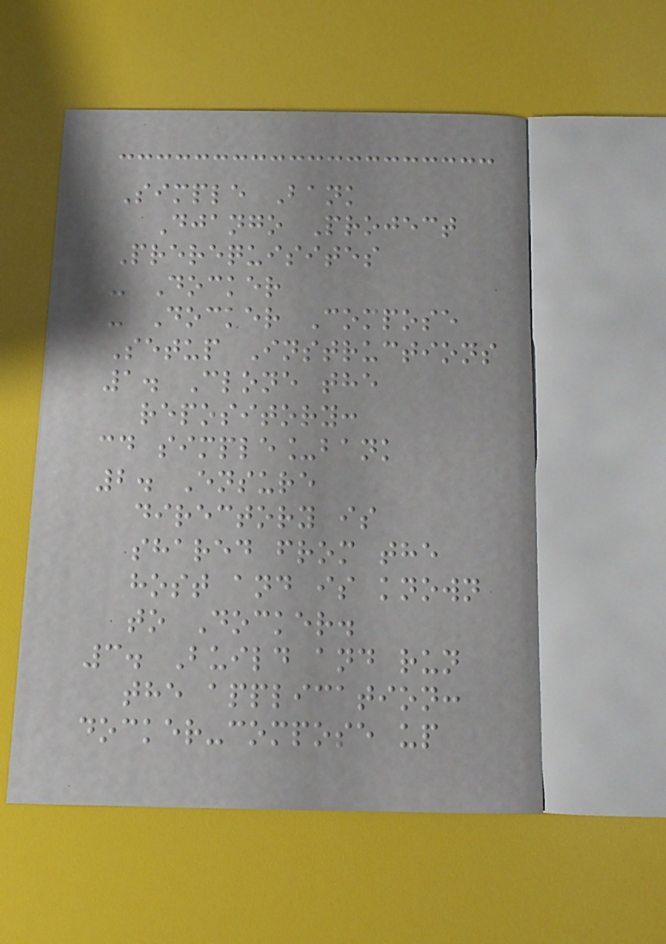Simple Bank
Django Project
Prerequisites
- Docker
- Docker Compose
Setup Instructions
1. Clone the
repository:
cd simple_bank
2. Ensure
directory is
shared from the
host and is known
to Docker.
3. Build and run
the application:
docker-compose up
